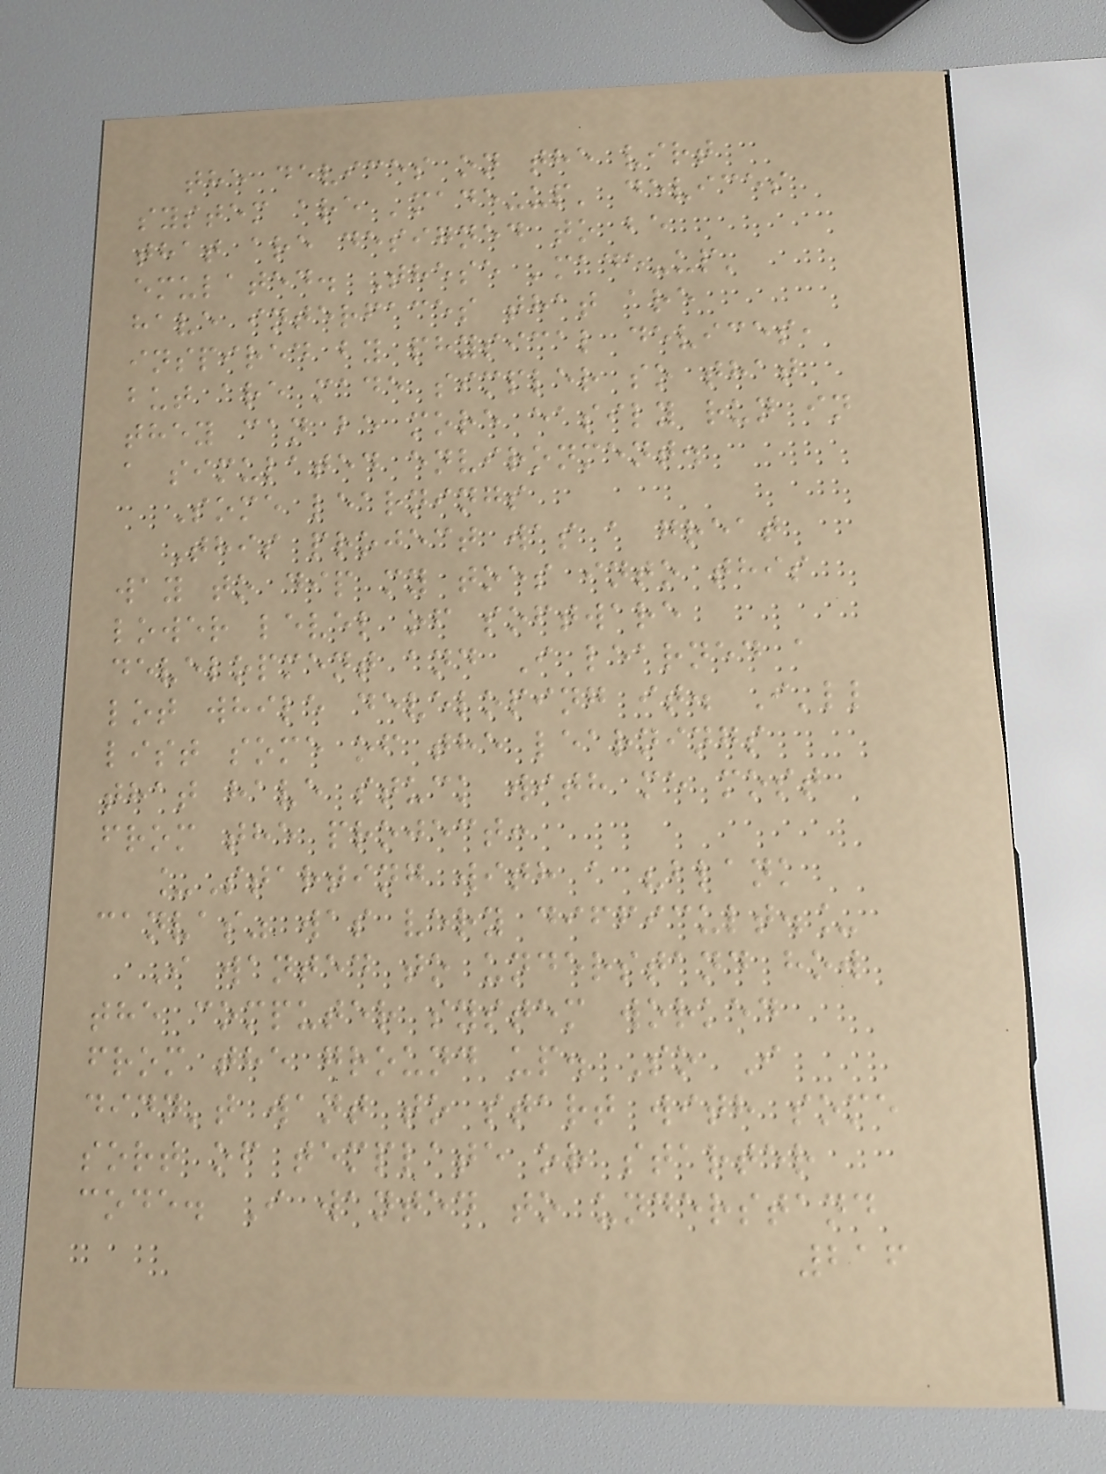the devices on the virt
system are 'made-up' devices
that are designed to be
emulated. These 'made-up'
have interfaces that are
inspired by physical devices,
but are made simpler so that
they can be more easily run in
a simulated environment.
Some learnings
This project was a great
way to dip my toes into this
lower level of software
development and I learned a
lot while developing it. I'll
list some of the learnings
that have stuck with me most
from the project:
_Starting with a "blank
canvas" was very difficult._
I wanted to understand how
the computer system worked
from the ground up. So I
didn't want to start with some
sort of template or starter
code. I wanted to understand
216
